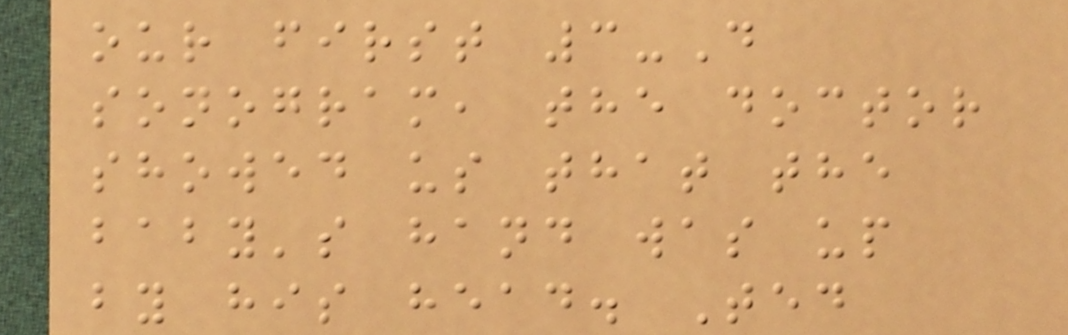our first 3-D
sonogram, the doctor
showed us that the
baby's hand was up
by his head. Ted
